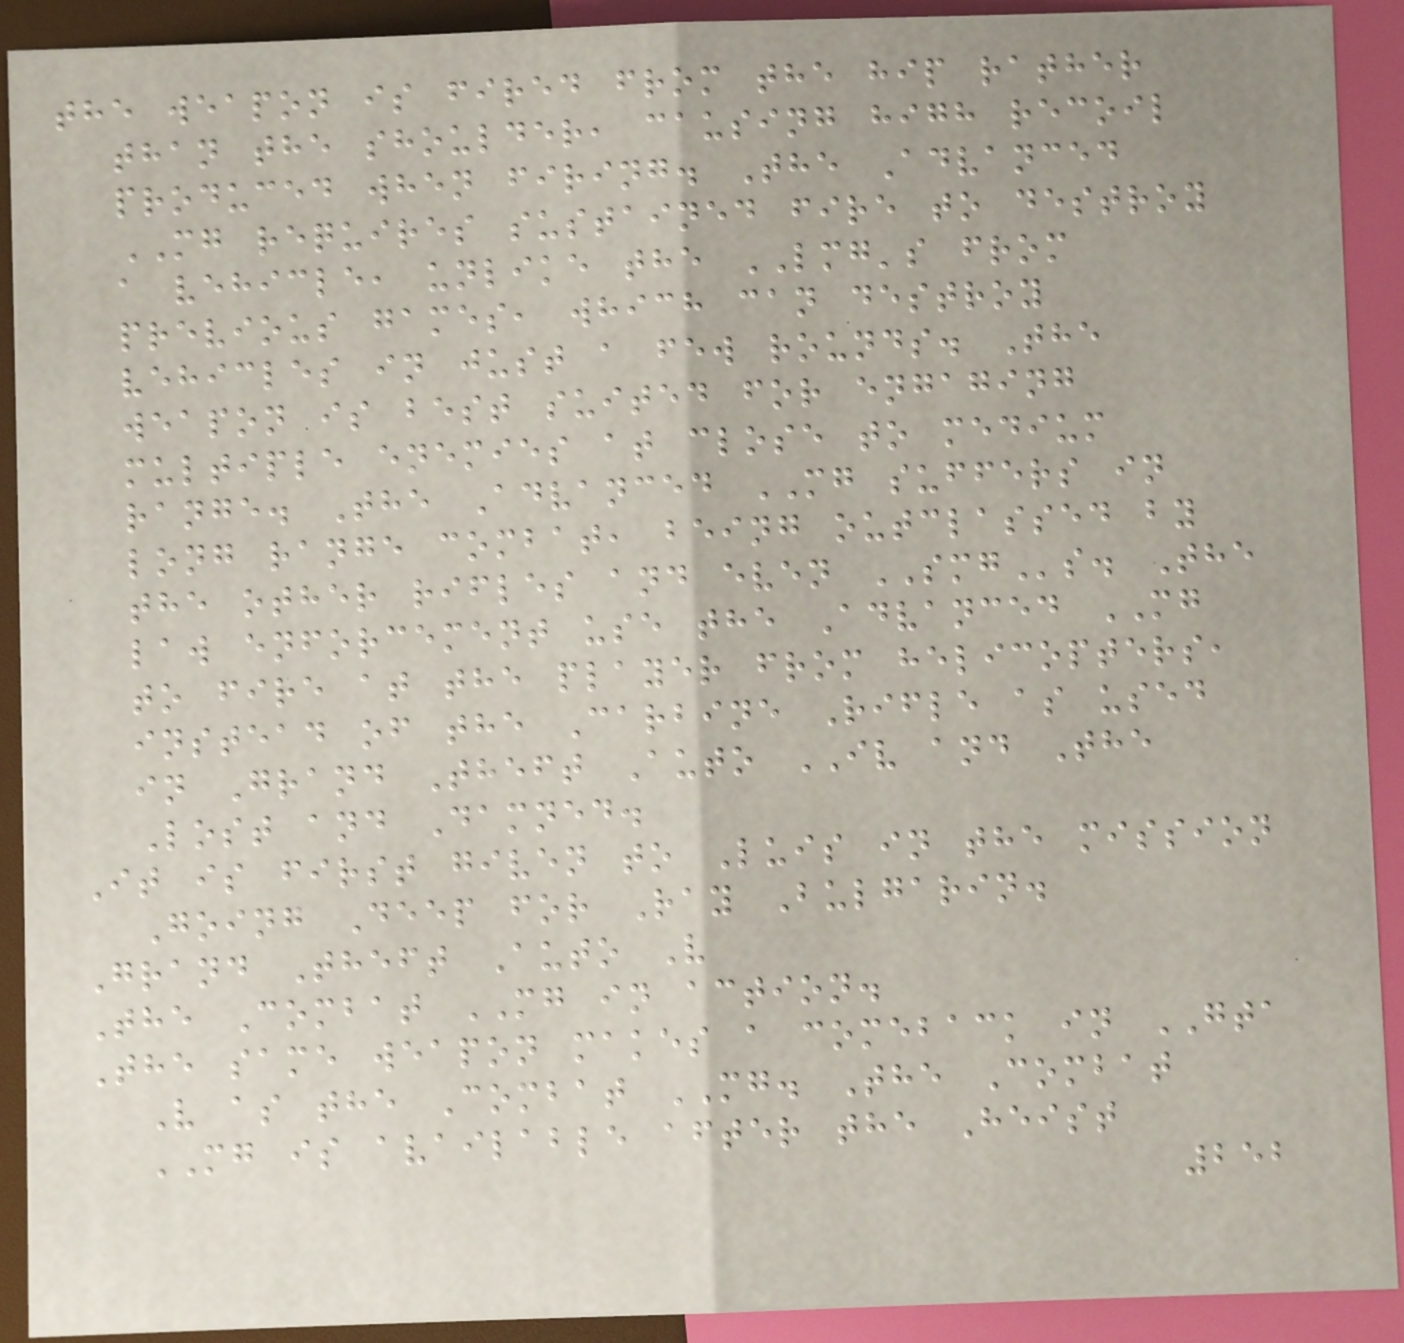the weapon is fired from the hip rather
than the shoulder, causing high recoil
produced when firing. The Advanced
MG requires sustained fire to destroy
a vehicle, unlike the LMG's from
previous games, which can destroy
vehicles in just a few rounds. The
weapon is best suited for engaging
multiple enemies at close to medium
range. The Advanced MG suffers in
long range combat, being outclassed by
the other rifles and even SMGs. The
law enforcement use the Advanced MG
to fire at the player from helicopters,
instead of the Carbine Rifle as used
in Grand Theft Auto IV and The
Lost and Damned.
It is first given to Luis in the mission
Going Deep for Ray Bulgarin.
Grand Theft Auto V
The Combat MG in action.
The same weapon makes a comeback in GTA
V as the Combat MG. The Combat
MG is available after the Heist
252
